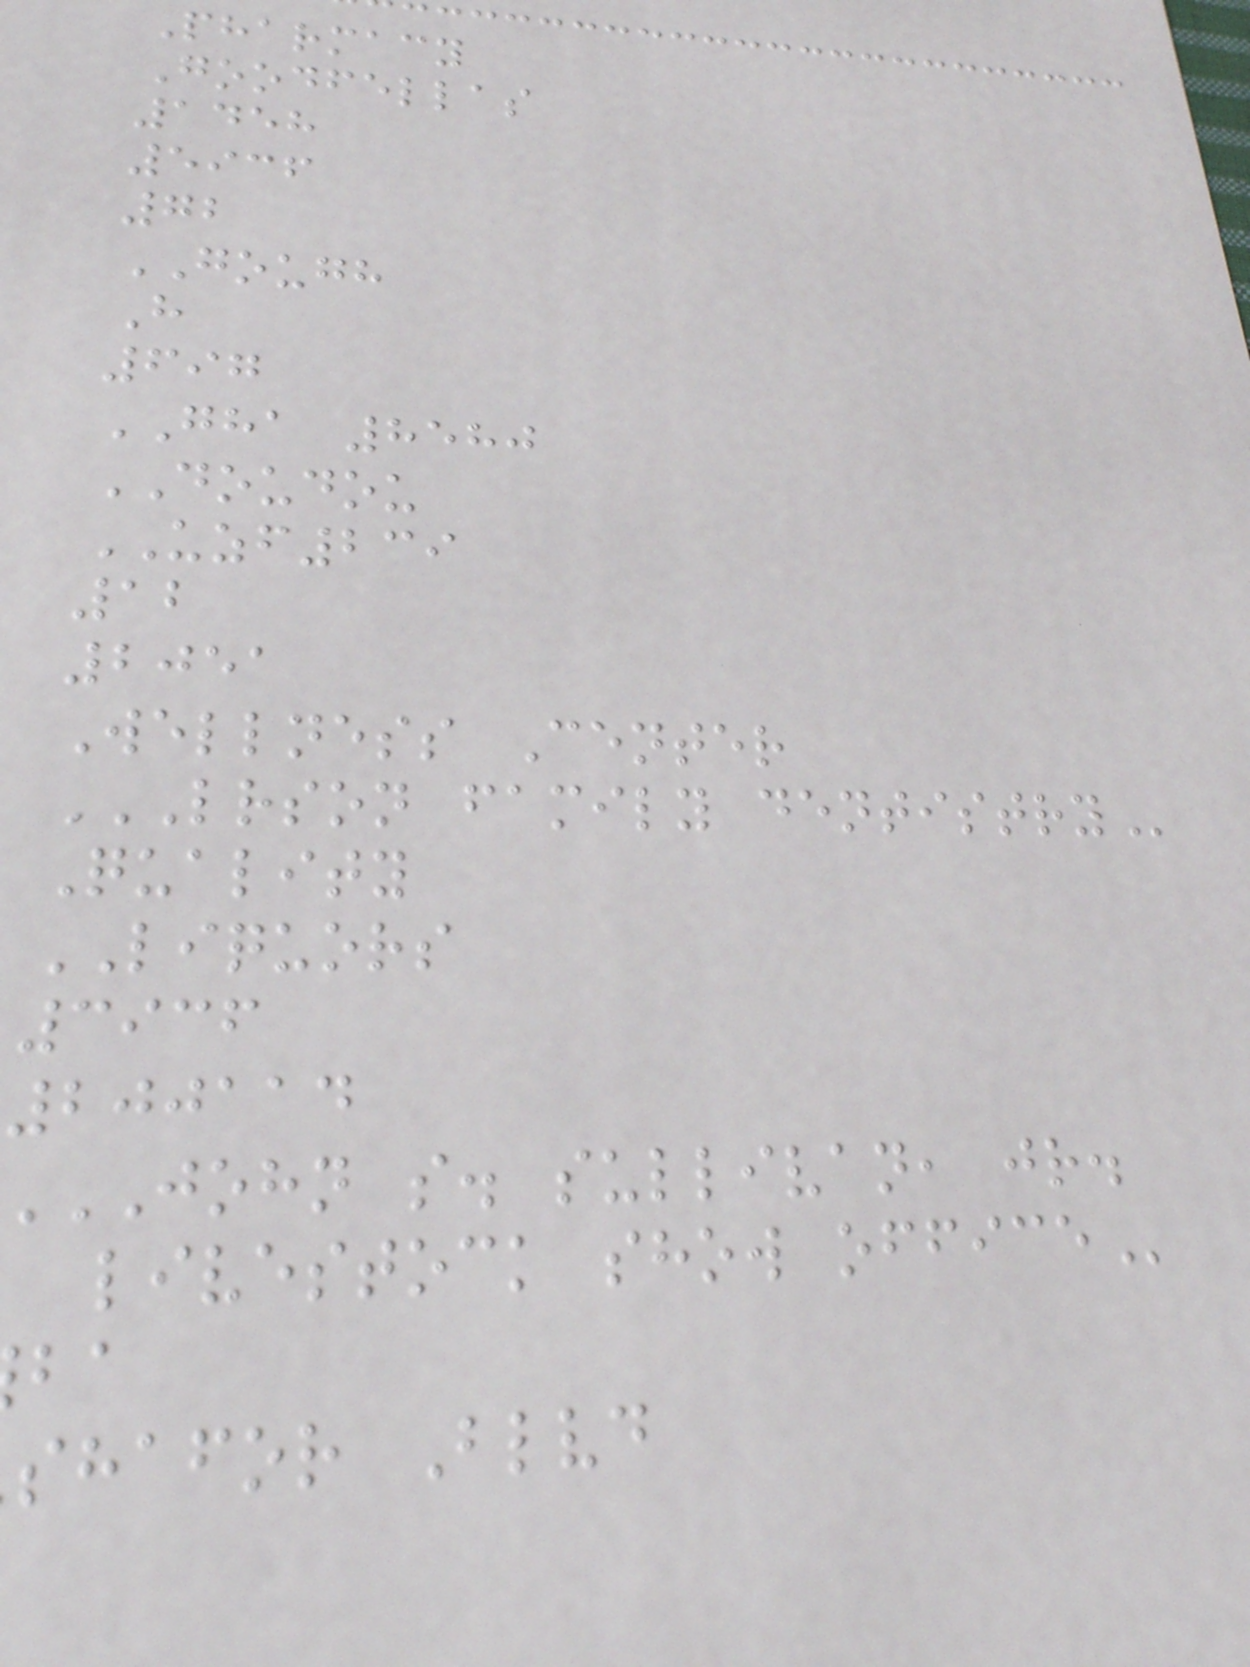Pharmacy
Goodfellas
1458
5936
72
GOUGH
H
697
GHA 8580
DOUDOU
UZF239
12
2051
Wellness Center
LRSON FAMILY DENTISTRY
Quality
LIQUORS
3936
200114
JOHN s. sullivan, jr.
livestock show
shafor Blvd
